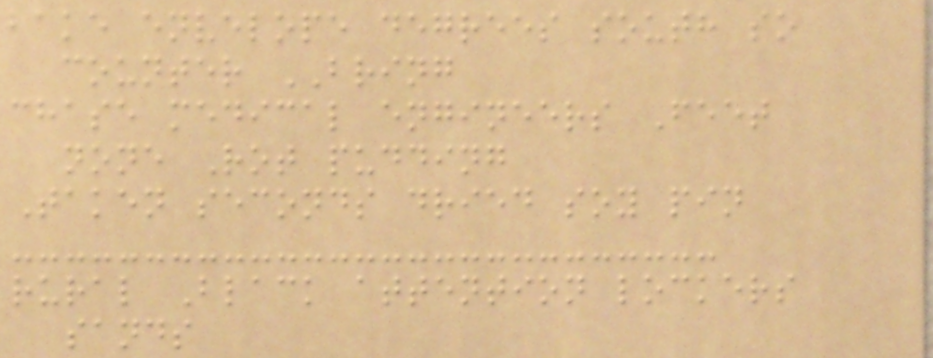bake envelope degrees south so
counter BRING
chase medical engineers Feet
none Rot pudding
Taken seconds dried soy pin
rural Black attention lockers
sands
